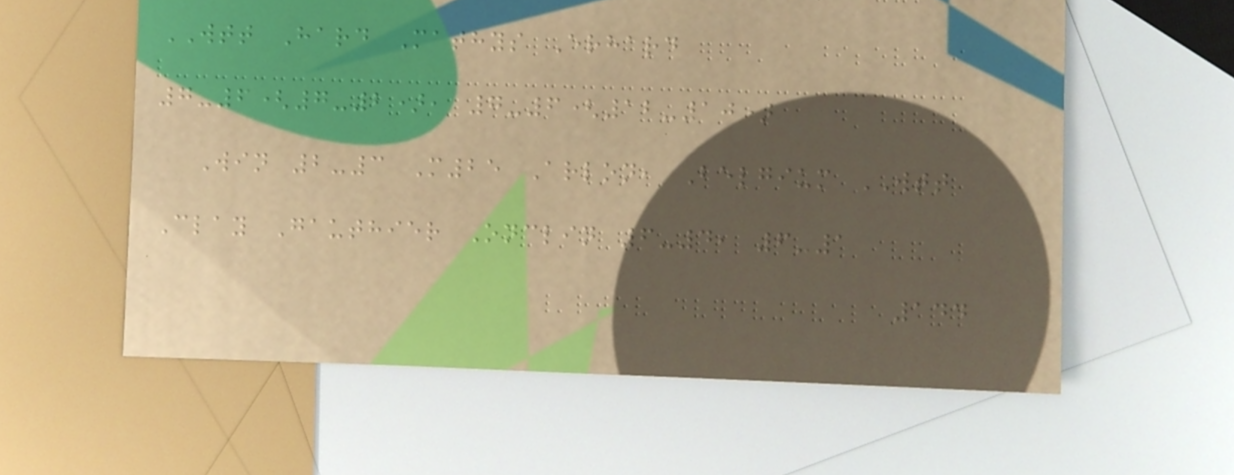WTT Hard Mathys Erhard
7-6(7-2), 7-6(12-10)
Win 2-3 M25 Arlon, Belgium WTT
Clay Gauthier Onclin 6-4, 6-1
144
